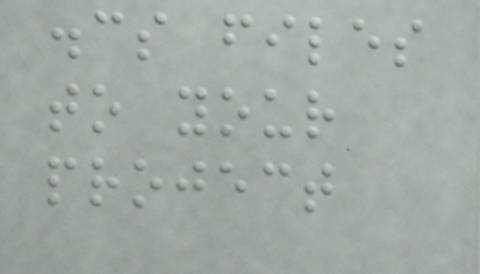.cs files
to your
project
